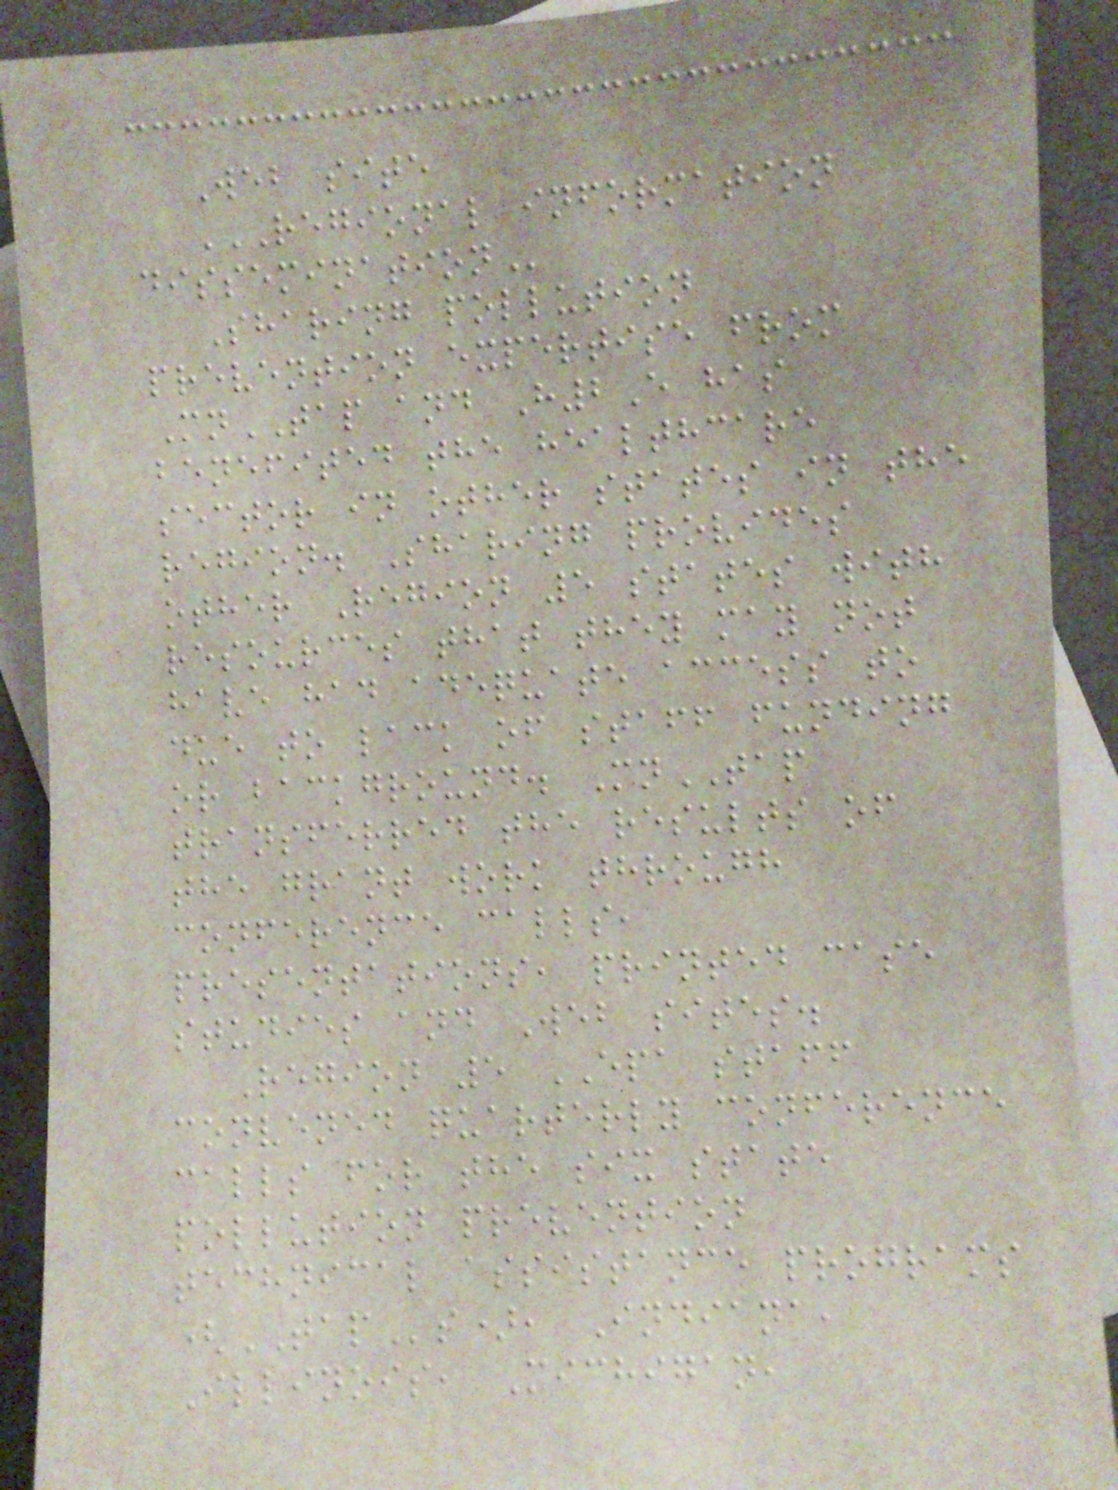Web site
REGIONAL INFORMATION
DISSEMINATION
Sharing pollution
prevention expertise from
MnTAP and H2E has
benefited the healthcare
sector in other states in the
region. Sharing provides
other Region 5 states with
resources that they may not
have had adequate access to
due to lack of staff funding
or background. MnTAP
transferred the results of
the grant work through
conference calls,
presentations, printed case
studies and Web sites.
Region 5 EPA staff
convened quarterly conference
calls for the six state
pollution prevention
technical assistance programs
(TAPs), Indiana,
Illinois, Michigan,
